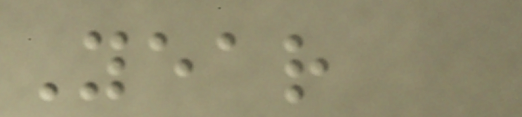Year
